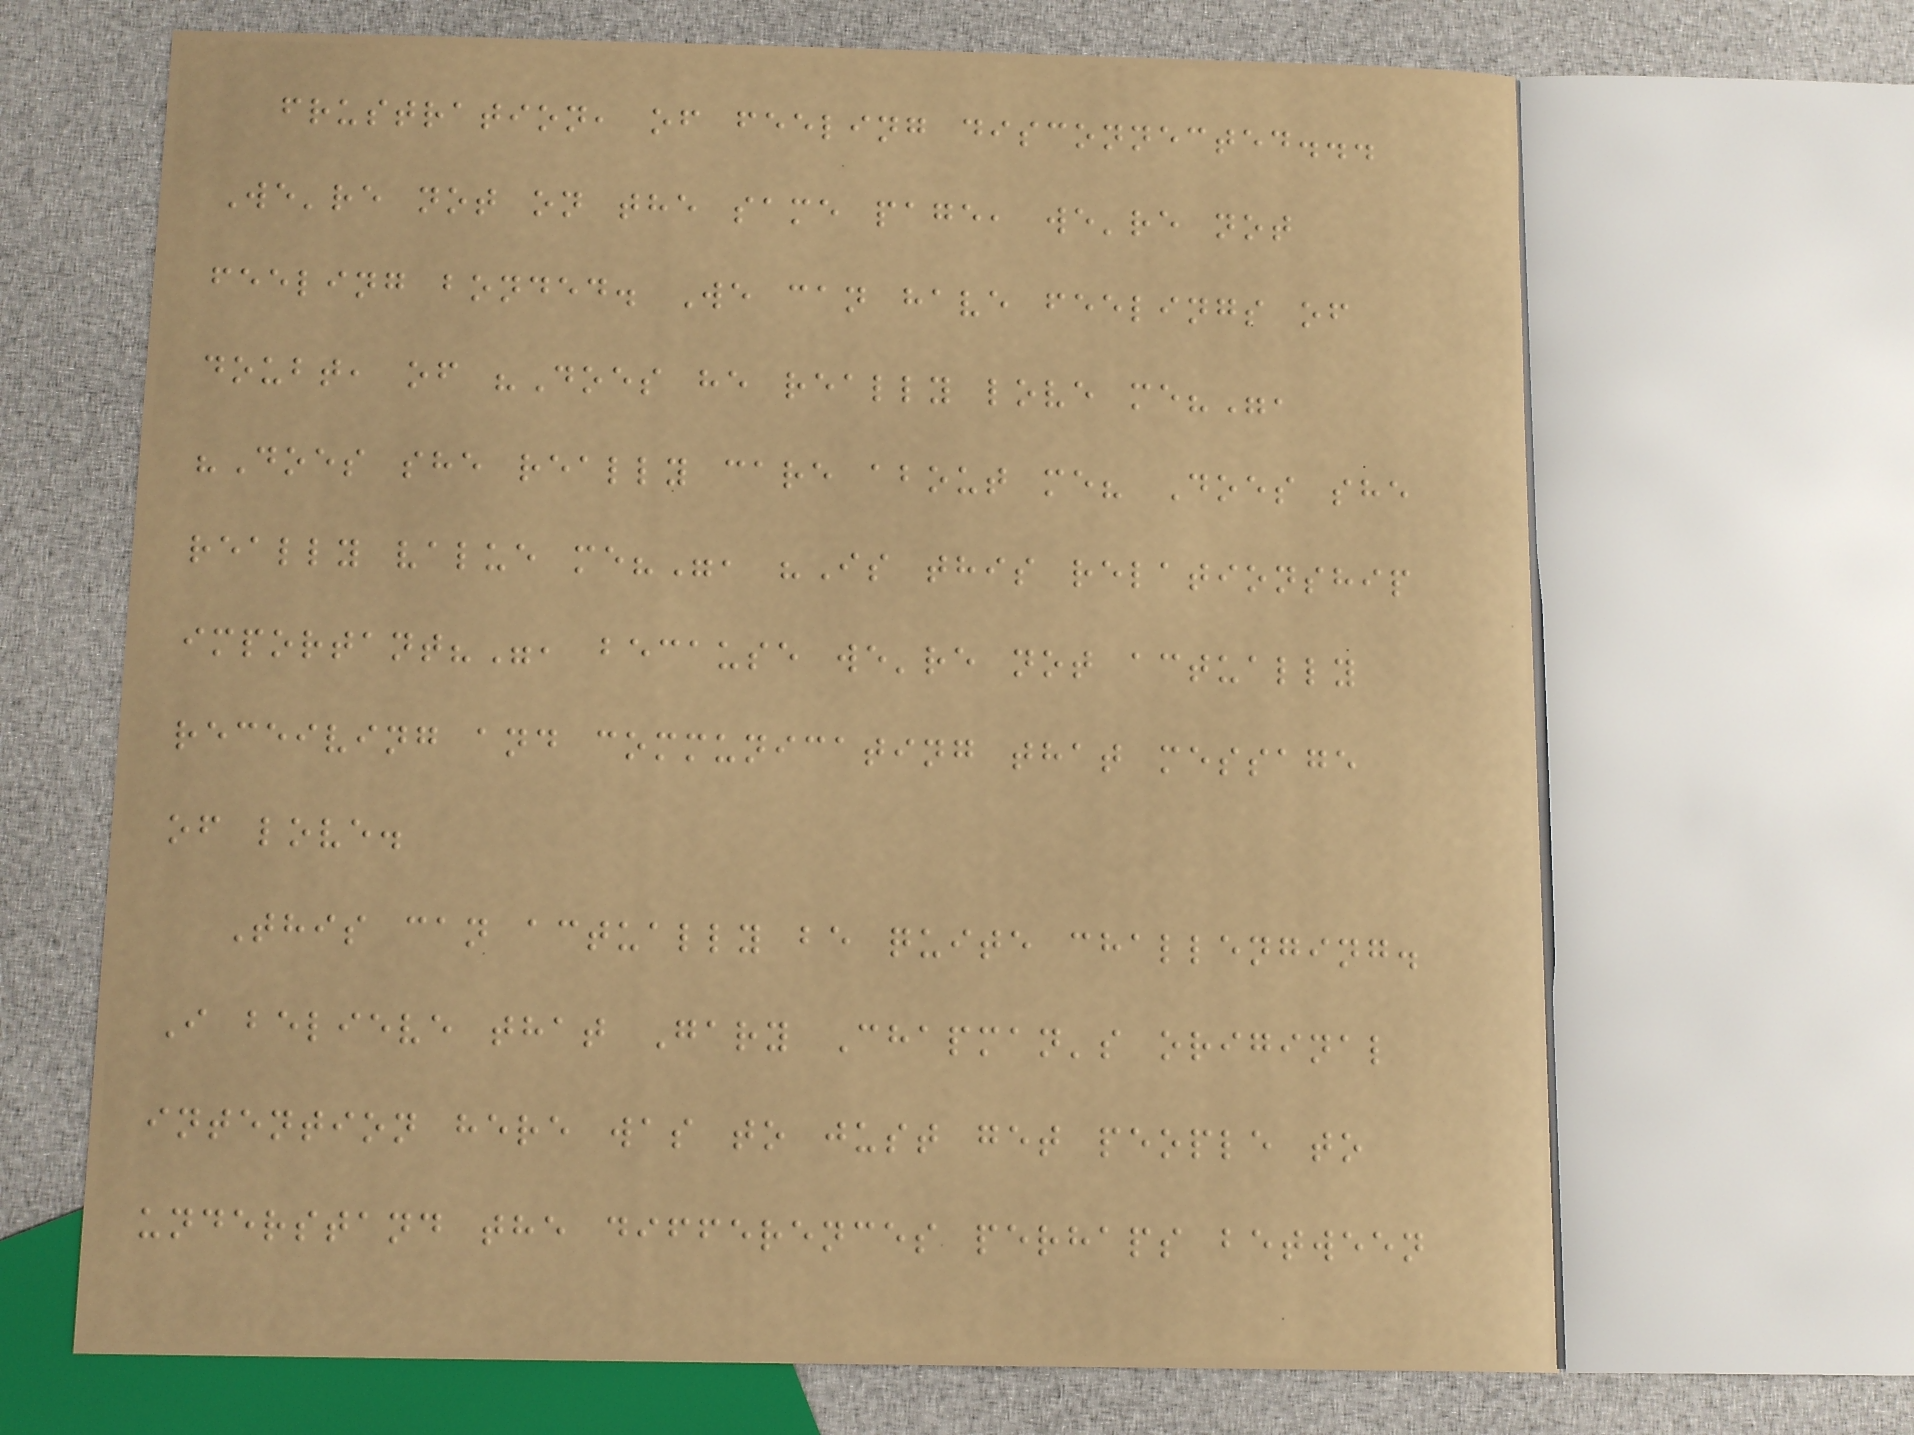frustration, of feeling disconnected...
We're not on the same page, we're not
feeling bonded. We can have feelings of
doubt, of "Does he really love me?",
"Does she really care about me? Does she
really value me?", "Is this relationship
important?", because we're not actually
receiving and communicating that message
of love.
This can actually be quite challenging.
I believe that Gary Chapman's original
intention here was to just get people to
understand the differences perhaps between
